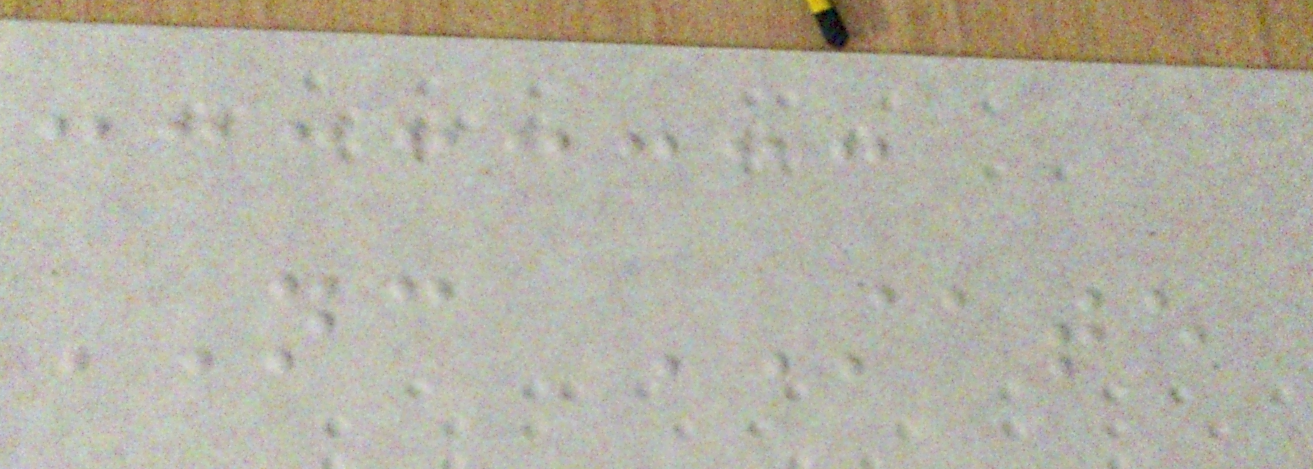NC STATE
